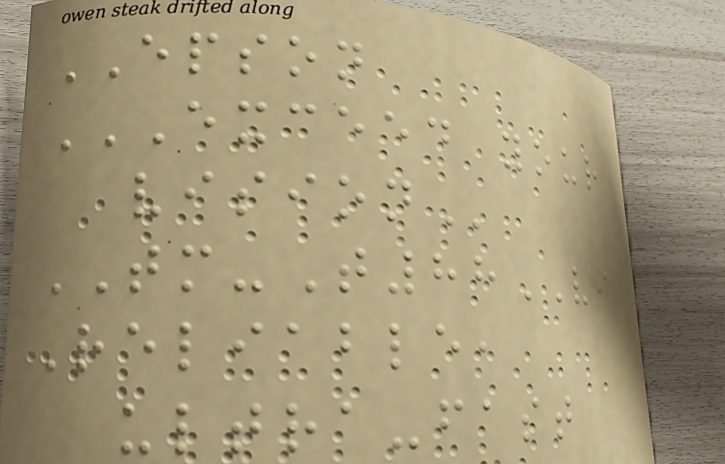EPSON
EXCEED YOUR
VISION
TM-T88VI
Reliable,
ultra-fast
